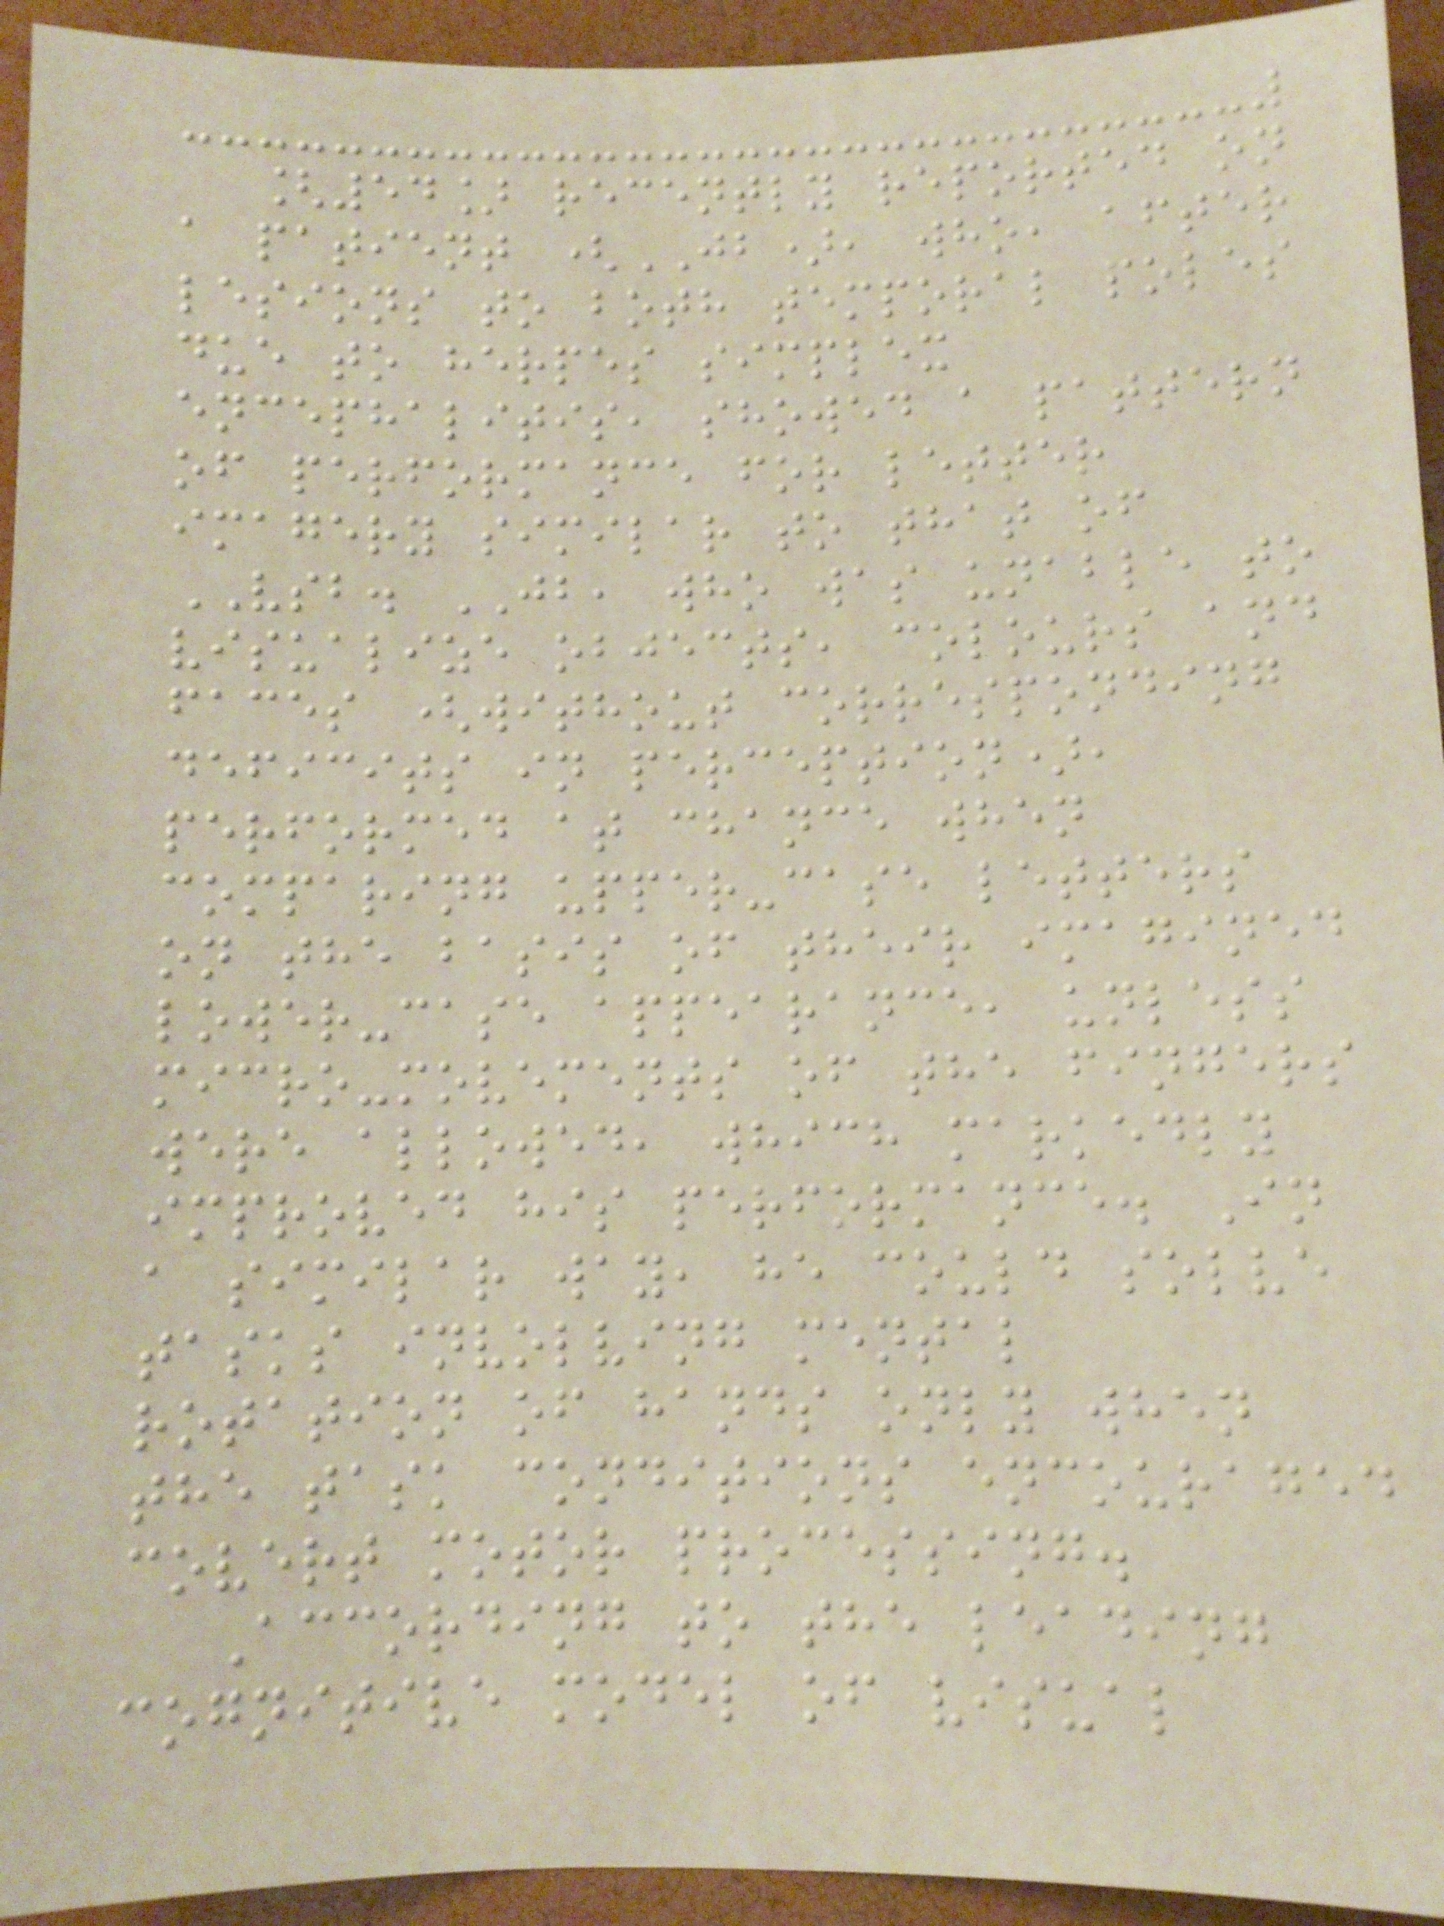[54] recently reported on
a patient (JB), who, after
lesions to both temporal poles
due to herpes simplex
encephalitis, showed a pattern
of performance for letter
imagery similar to that of
VSB. JB, who was unable to
visualize objects, colours and
faces (without corresponding
deficits in perception),
performed at chance when
comparing upper-case letters
on the basis of their imagined
lower-case appearance, unless
micro-movements of the fingers
were allowed, which markedly
improved his performance. In
a similar way, he could solve
tasks involving mental
rotation of hands only when
the task conditions encouraged
covert motor processing.
According to the leading
cognitive model of visual
